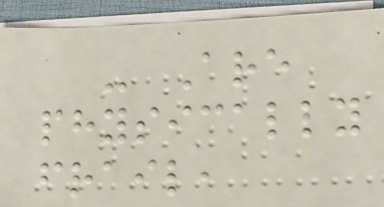- Are
physically
frail,
